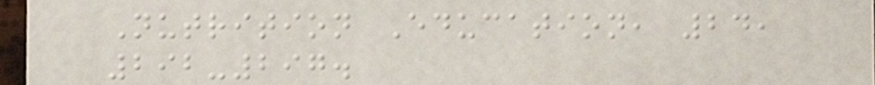Nutrition Education, 24,
292-297.
